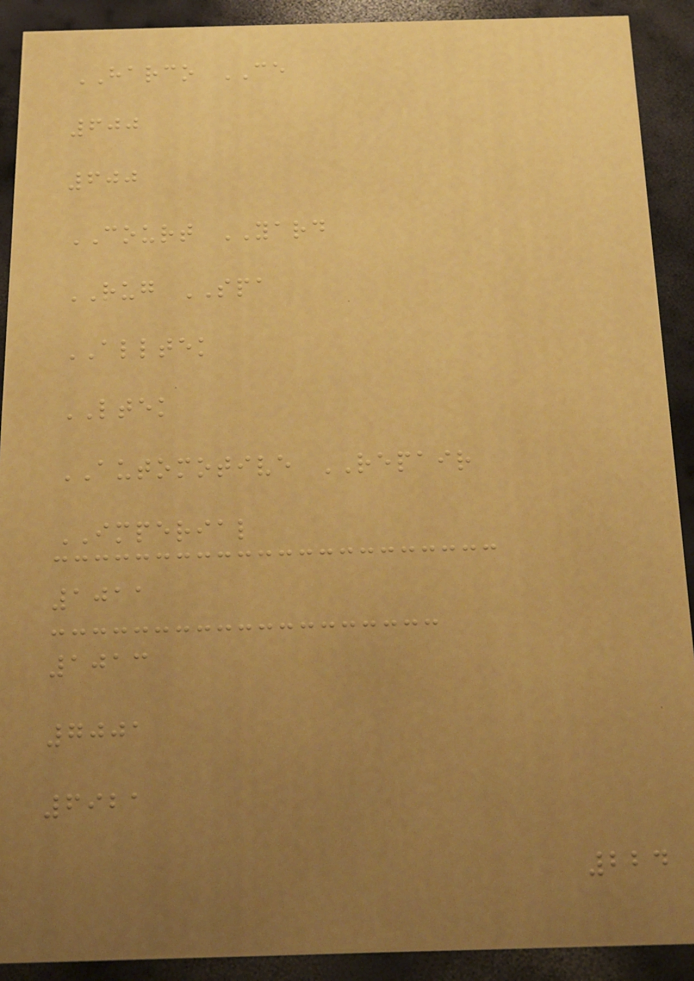HARCO CE
600
600
COURT YARD
RUG SPA
ALLTEK
LTEK
AUTOMOTIVE REPAIR
IMPERIAL
1011
1013
7001
6921
224
